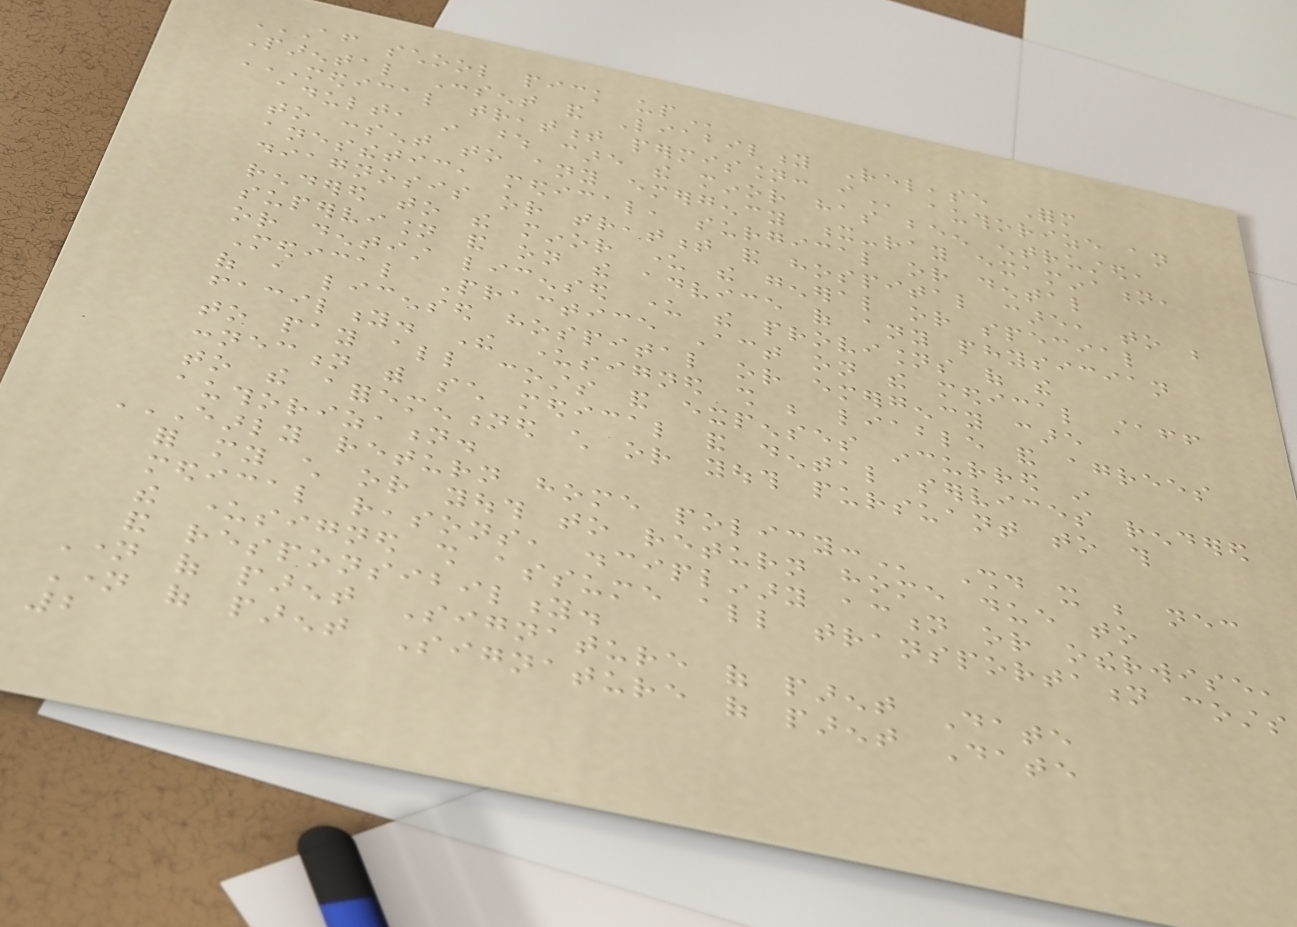AFTER SCHOOL PICK UP
Parental Consent and Liability Release Form
MEDICAL TREATMENT PERMISSION: I authorize an
adult, in whose care the minor has been entrusted,
to consent to any emergency x-ray examination,
anesthetic, medical, surgical or dental
diagnosis or treatment and hospital care, to be
rendered to the minor under the general or special
supervision and on the advice of any physician
or dentist licensed under the provisions of the
Medical Practice Act on the medical staff
of a licensed hospital or emergency care
facility. The undersigned shall be liable and agrees
to pay all costs and expenses incurred in
connection with such medical and dental services rendered
to the aforementioned child or youth pursuant to this
authorization.
EARLY RETURN HOME POLICY: Should it be necessary
for my child or youth to return home due to
medical reasons, disciplinary action or otherwise,
the undersigned shall assume all transportation costs
and responsibility.
Name of parent Signature of parent Date
Name of parent Signature of parent Date
2
